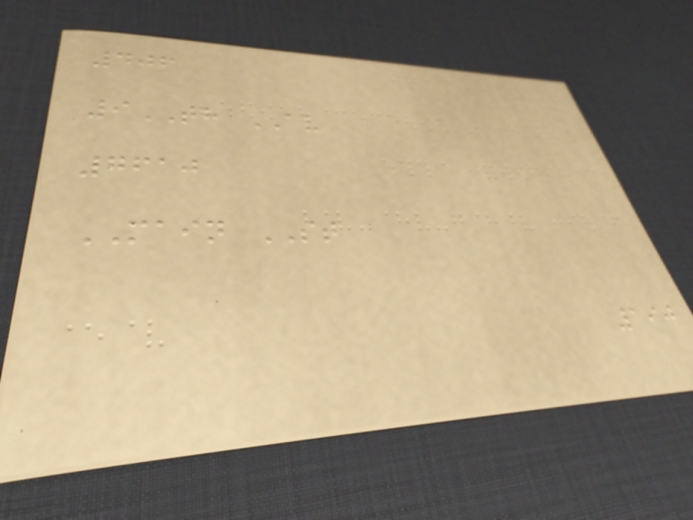406
9TH AV
7610
MAIN ST
190
